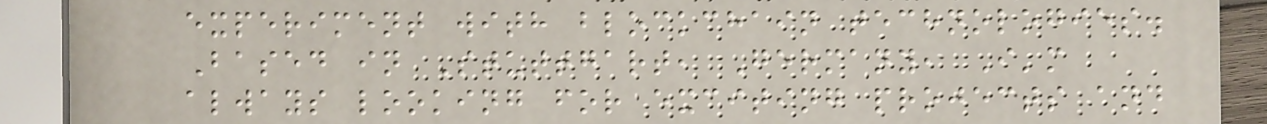experiment with blockchain technologies.
Based in Stuttgart, Germany, I'm
always looking for exciting projects and
